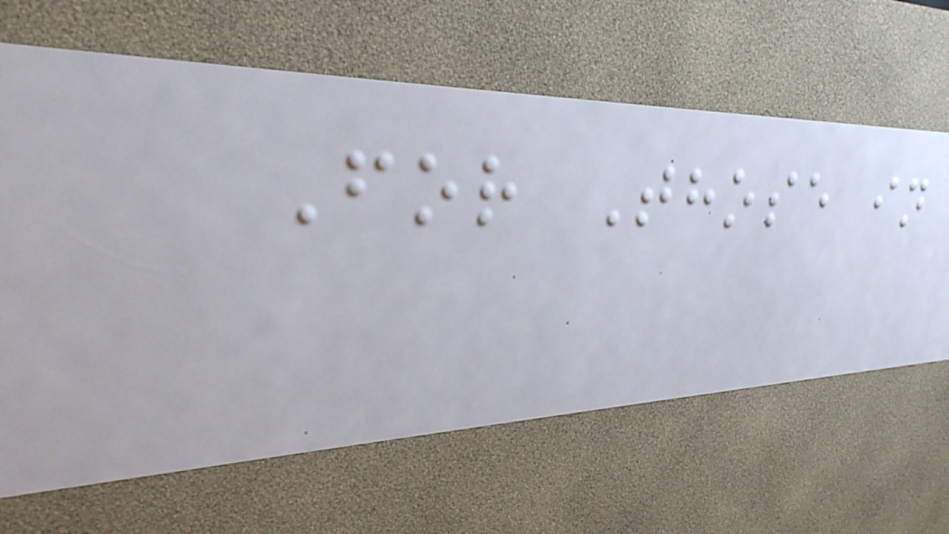For Those in
